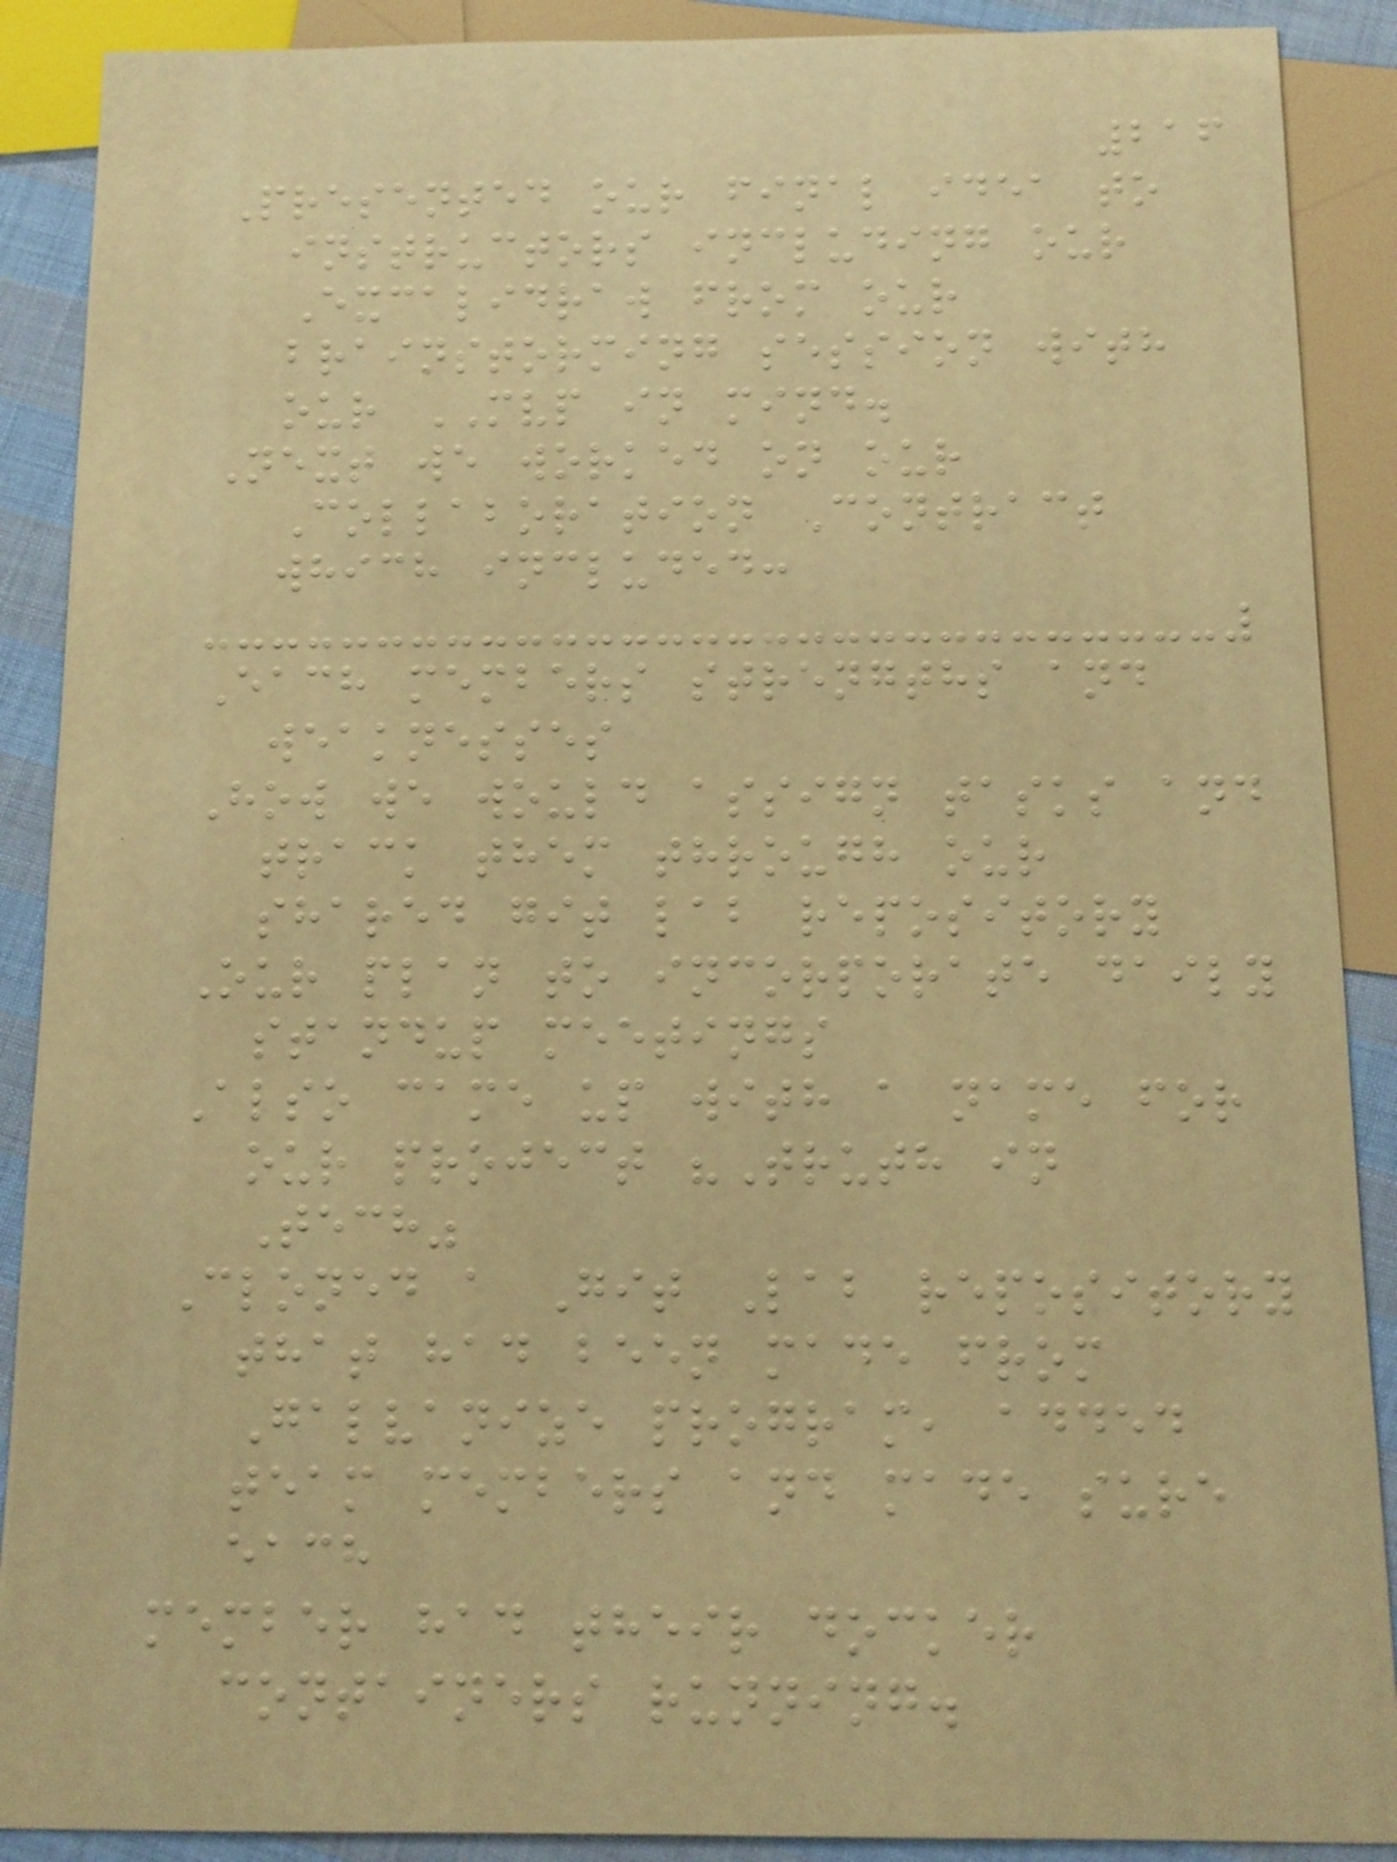216
Presented our final idea to
instructors including our
Excalidraw from our
brainstorming session with
our MVP in mind.
Next we worked on our
Collaboration Contract
which included:
Each members strengths and
weaknesses
How we would assign tasks and
track them through our
shared git lab repository
Our plan to incorporate daily
standup meetings
Also came up with a name for
our project "Truth in
Tech"
Cloned a Git Lab repository
that had been made from
Galvanize program, added
team members and made sure
each
member had their docker
containers running.
